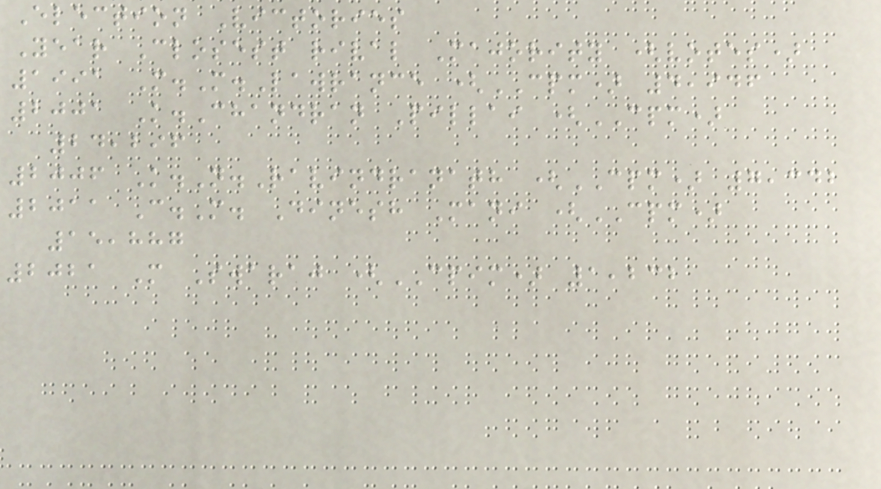Election Victories
Year Closest rival Majority (votes)
1991 M.M.Lawrance (CPM) 4,946
2001 K.Chandran Pillai (CPM)
24,296
2006 K.N.Ravindranath (CPM) 7,342
2011 C.M. Dinesh Mani (CPM)
15,887
2021 M Swaraj (CPIM) 1,232
